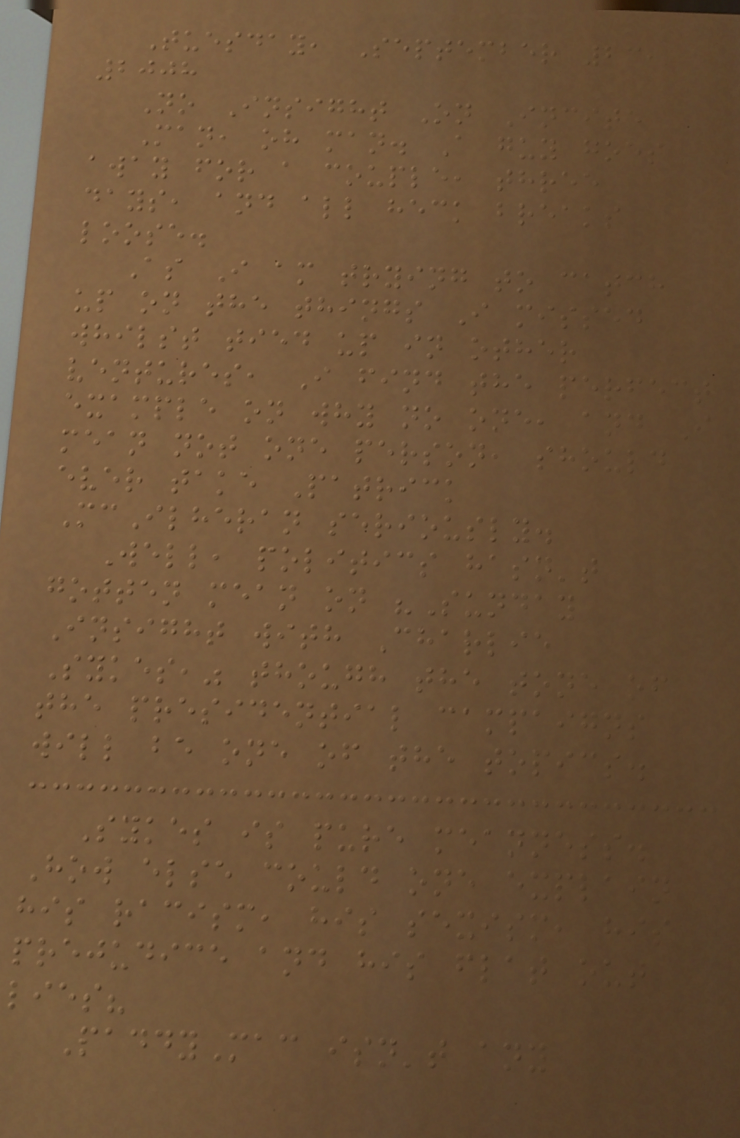Tuesday, September 23,
2008
No Insight On Incite
Man, oh man. A guy goes
away for a couple, three
days, and all heck breaks
loose.
As I am trying to catch
up on the things I missed
whilst tied up in other
ventures, I find the perfect
example on why no one, and I
mean not one person, should
ever take Patrick
McIlheran seriously.
Well, politics hasn't
gotten mean on "Sunday
Insight with Charlie
Sykes," though the tone of
the presidential campaigns
will be one of the topics.
Sykes is pure meanness.
How else could one explain
his racism, his sexism, his
prejudice and his flat out
lies?
PaddyMac isn't any
